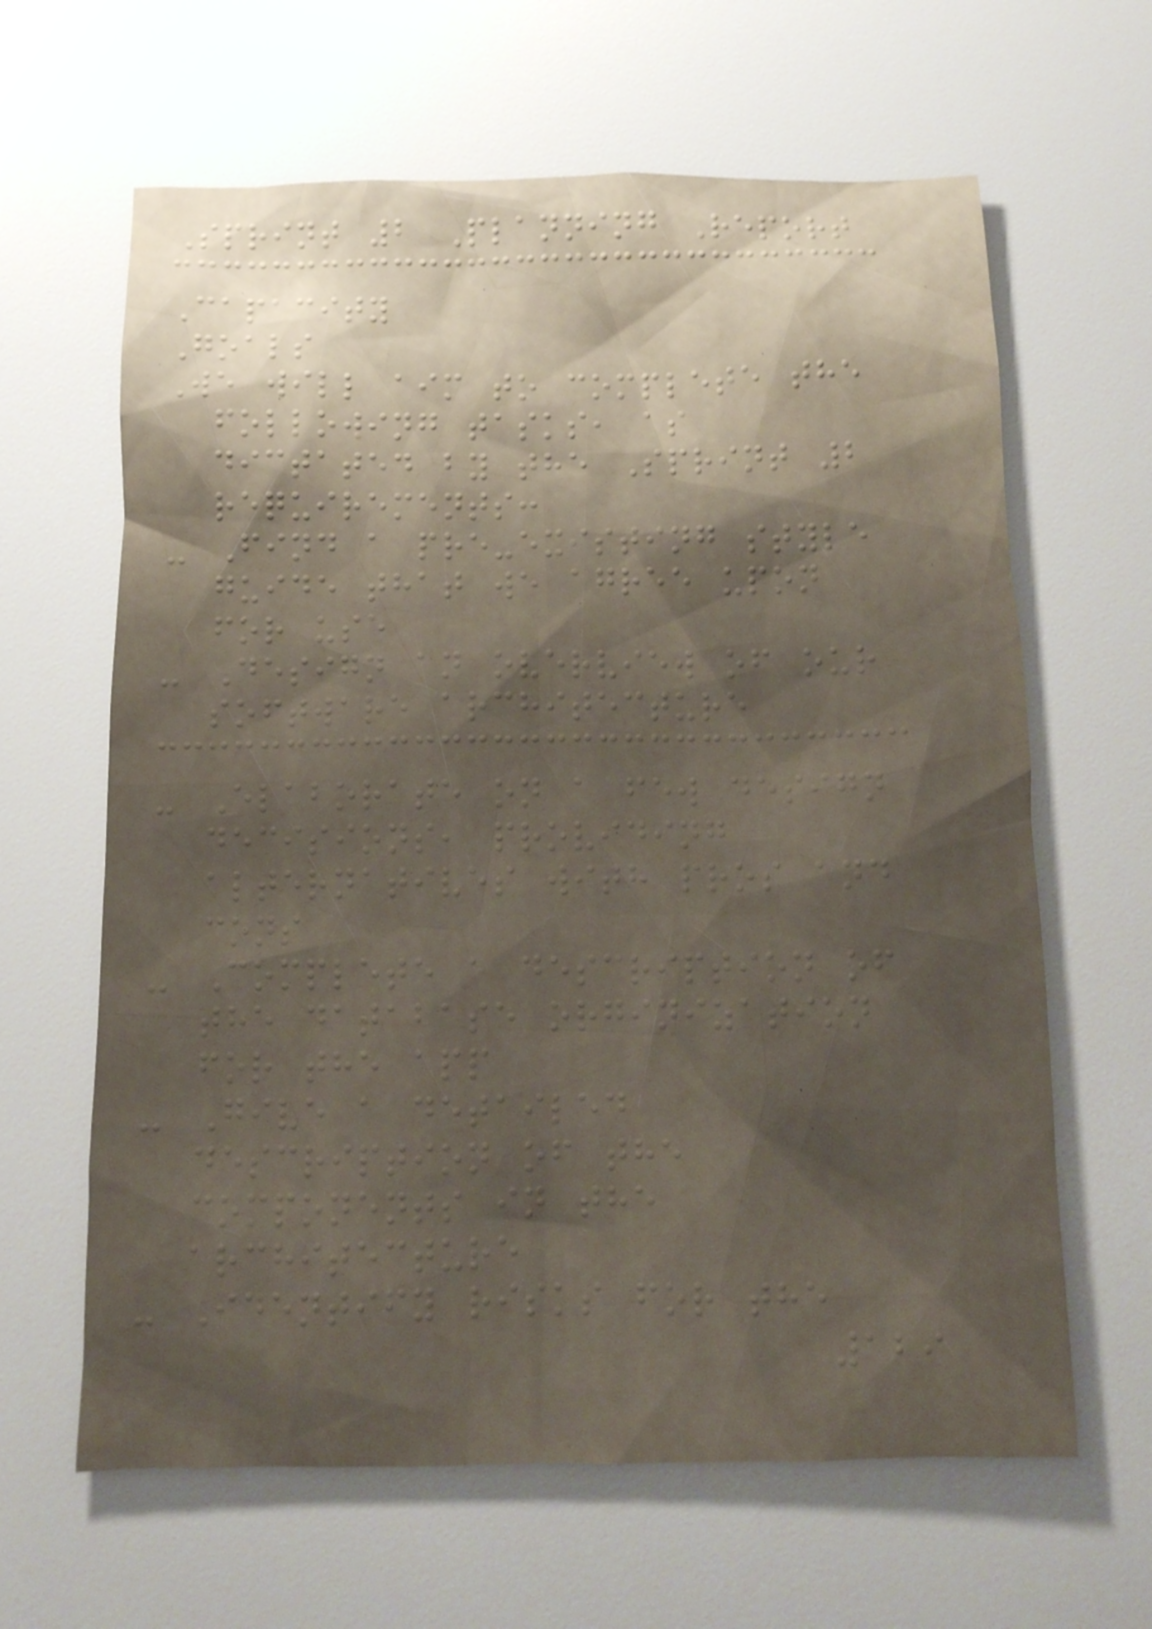Sprint 2 Planning Report
Capacity
Goals
We will aim to complete the
following tasks, as
dictated by the Sprint 2
requirements:
- Find a pre-existing style
guide that we agree upon
for use
- Design an overview of our
software architecture
- Elaborate on a few design
decisions, providing
alternatives with pros and
cons
- Complete a description of
the database orginization
for the app
- Give a detailed
description of the
components in the
architecture
- Identify risks for the
129
